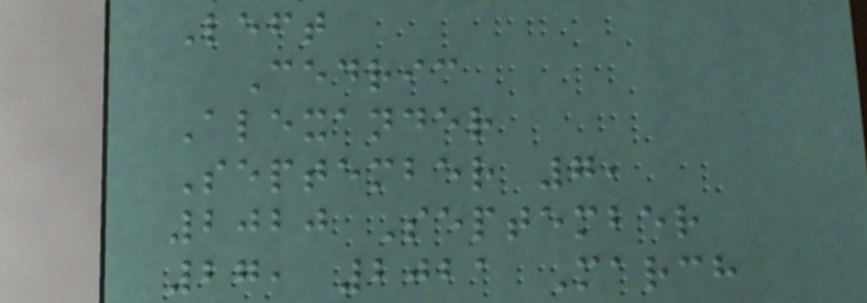Left
Cedric
Alexander
September 7,
2020 September
27, 2021 March
